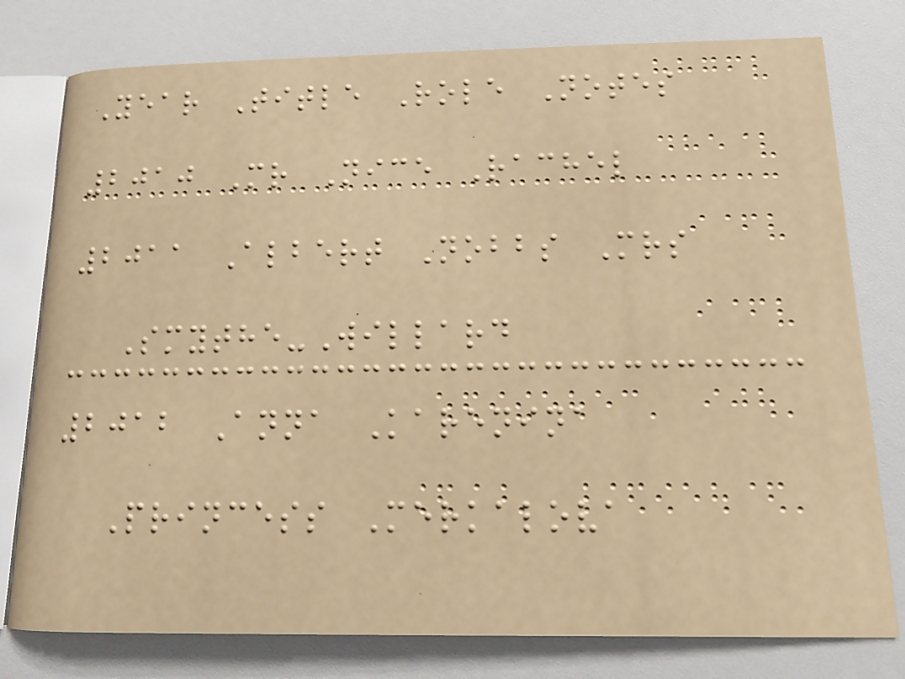Year Title Role Notes
2010 Mr Nice Rachel
2011 Albert Nobbs Mrs
Smythe-Willard
2012 Anna Karenina
Princess Merkalova
